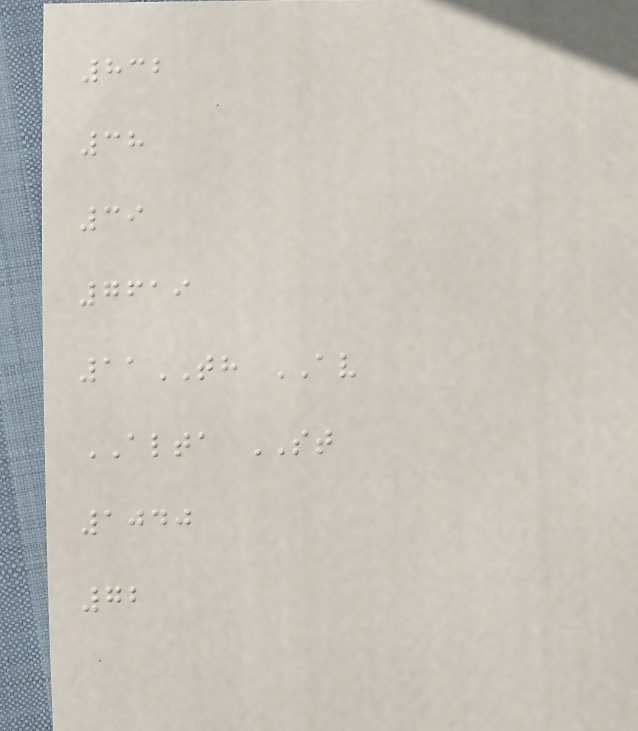832
38
39
7619
11TH AV
ALTA ST
1040
72
